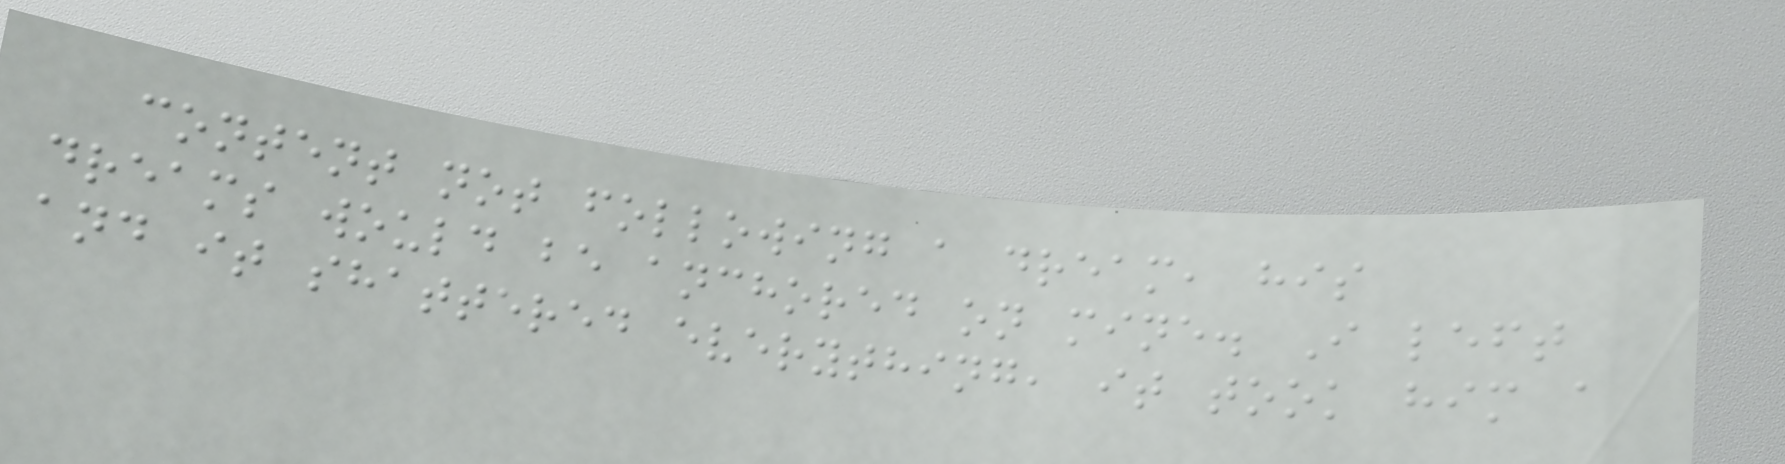content not following a dream, his
dreams would be anchored on mine. I left
and it shattered everything, it took him a
